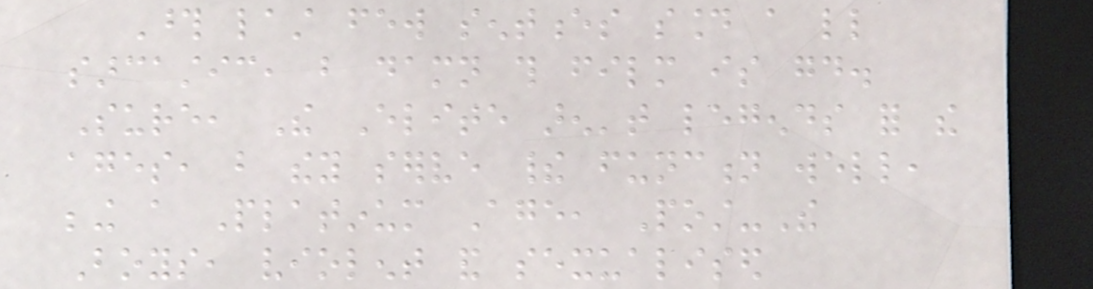Those last few sentences sound a little
sarcastic, but damn this film is good.
Sure, The Elite aren't legends for the
ages, but they serve their function well,
being a Platinum Age, Post-The
Boys, violent and sexualised
